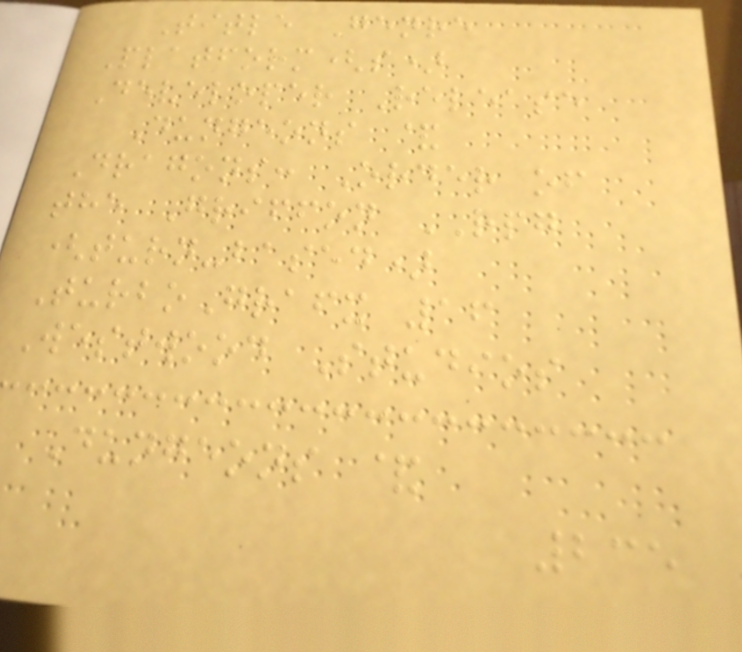Title Genre
Platform(s)
Developer Release
Dungeons &
Dragons: Order of
the Griffon RPG
(turn-based)
TurboGrafx 16
Westwood Studios
Dungeons &
235
